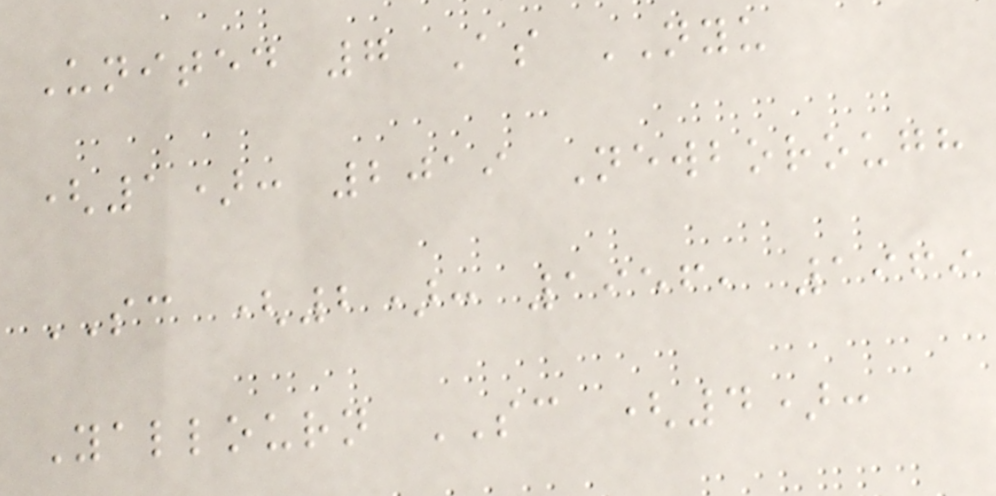United 7 As NYU
(1): 2019 Newborough
SC (2): 1956, 1969
Yallourn SC (4):
